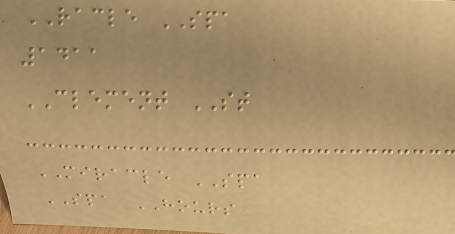RACLE SPA
1411
CLEMENT ST
MIRACLE SPA
SPA HOURS
